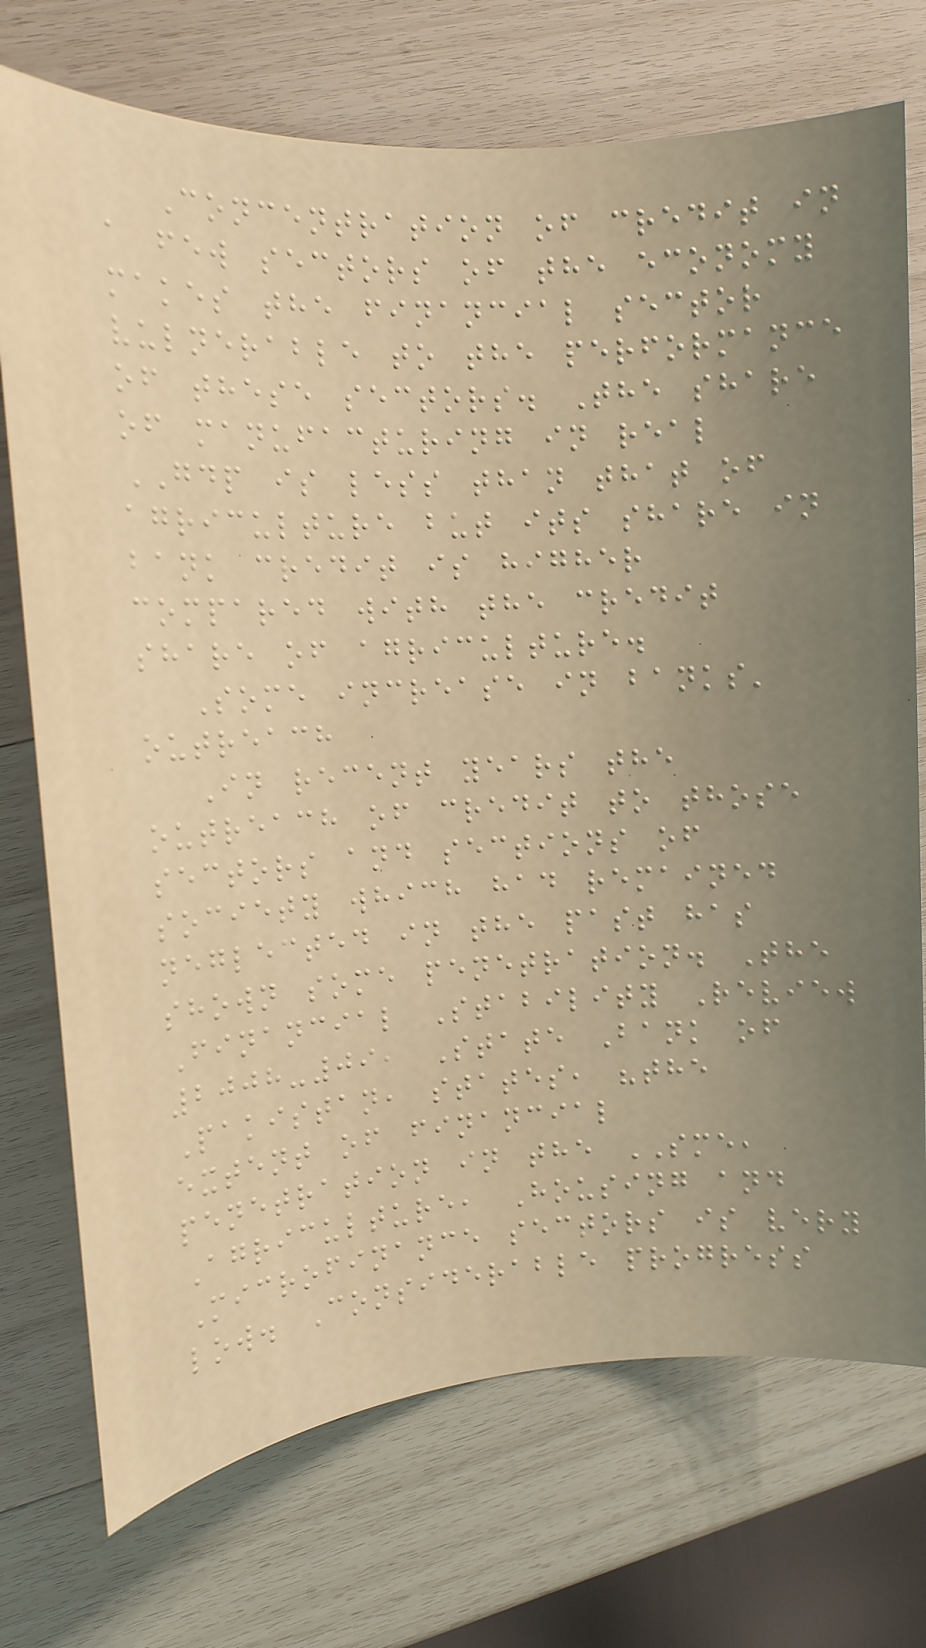Concentration of credit in
a few sectors of the economy
makes the financial sector
vulnerable to the performance
of these sectors. The share
of manufacturing in real
GDP is less than that of
agriculture but its share in
bank credit is higher
compared with the credit
share of agriculture.
Some increase in banks'
outreach
In recent years the
outreach of credit to those
sectors and sections of
society which had remained
neglected in the past has
shown some penetration. The
Financial Stability Review
2008-09, State Bank of
Pakistan, states, "the
extent of financial
penetration in the SME,
Agriculture, Housing and
Microfinance sectors is very
low. Considerable progress
